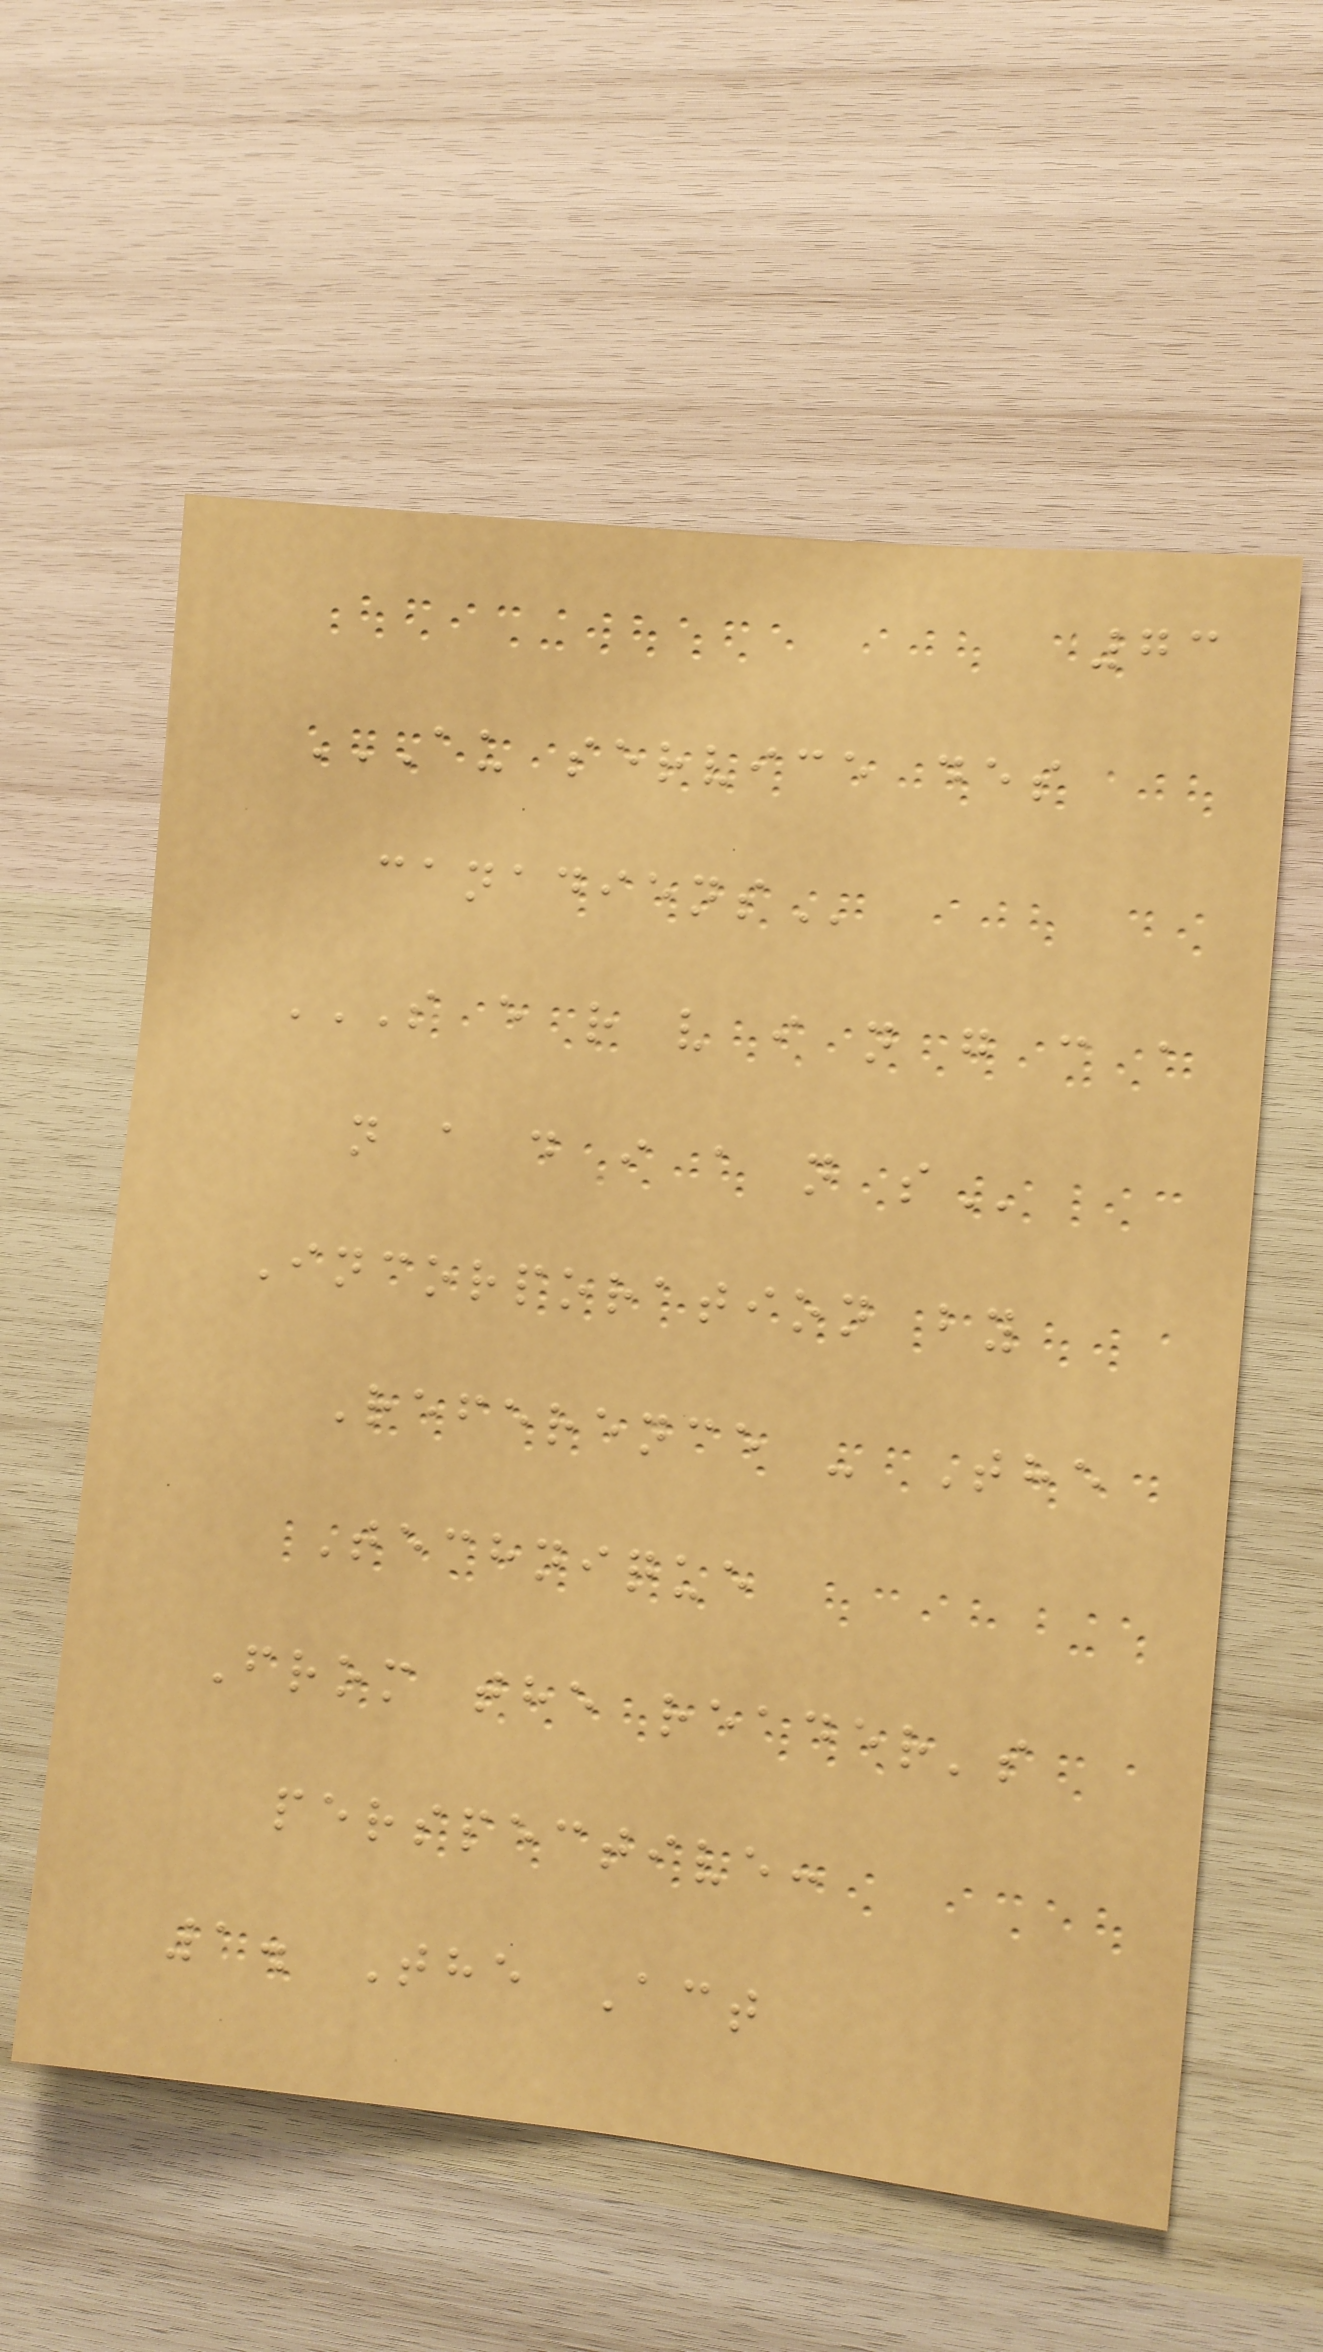73
AU SERVICE DES
CANADIENS
S E R V I N G C A
N A D I A N S
Incorporation by
Reference - The
Technique
From the reader's
perspective:
1. The Act
